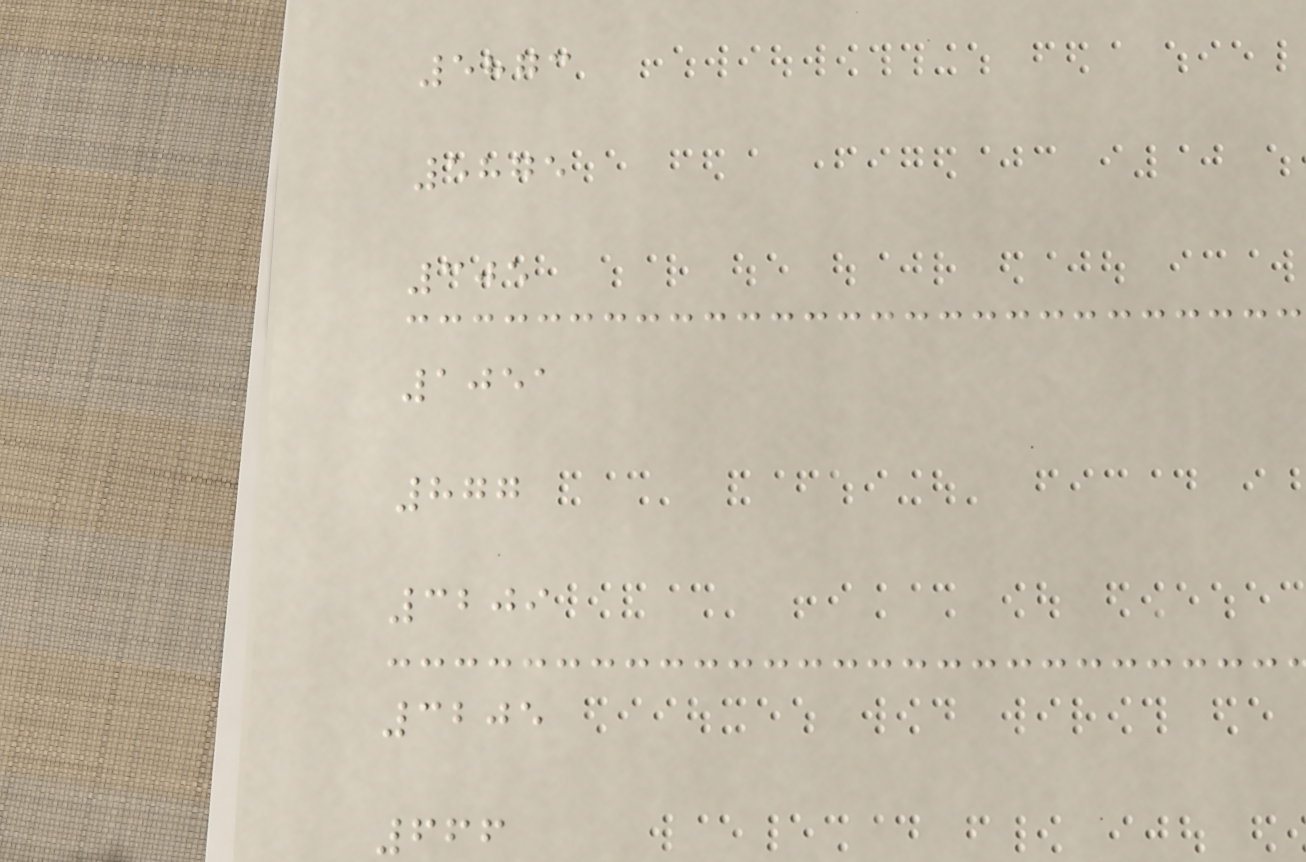5873
5875
305
1051
877
3209
3205
666
